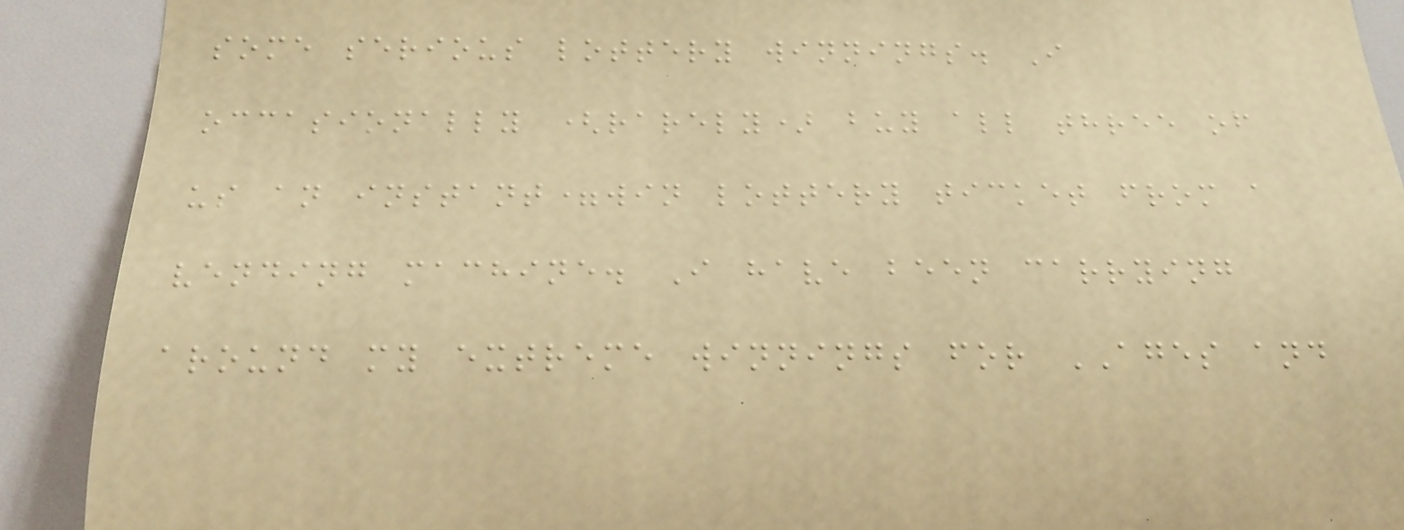some serious lottery winnings. I
occasionally (rarely) buy all three of
us an instant=win lottery ticket from a
vending machine. I have been carrying
around my extreme winnings for AGES and
